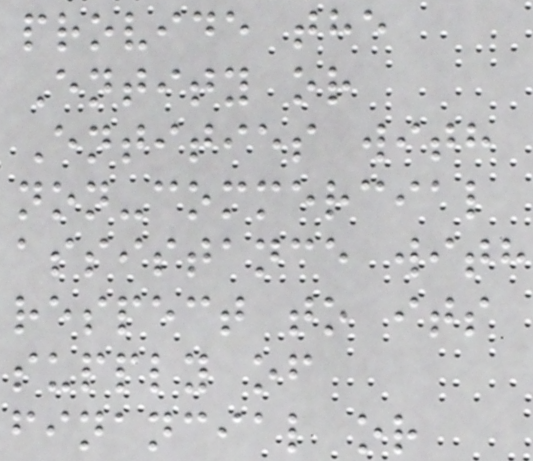provide the
Entity or
Entities with
non-commercial
assistance with
respect to its
supply of
financial or
